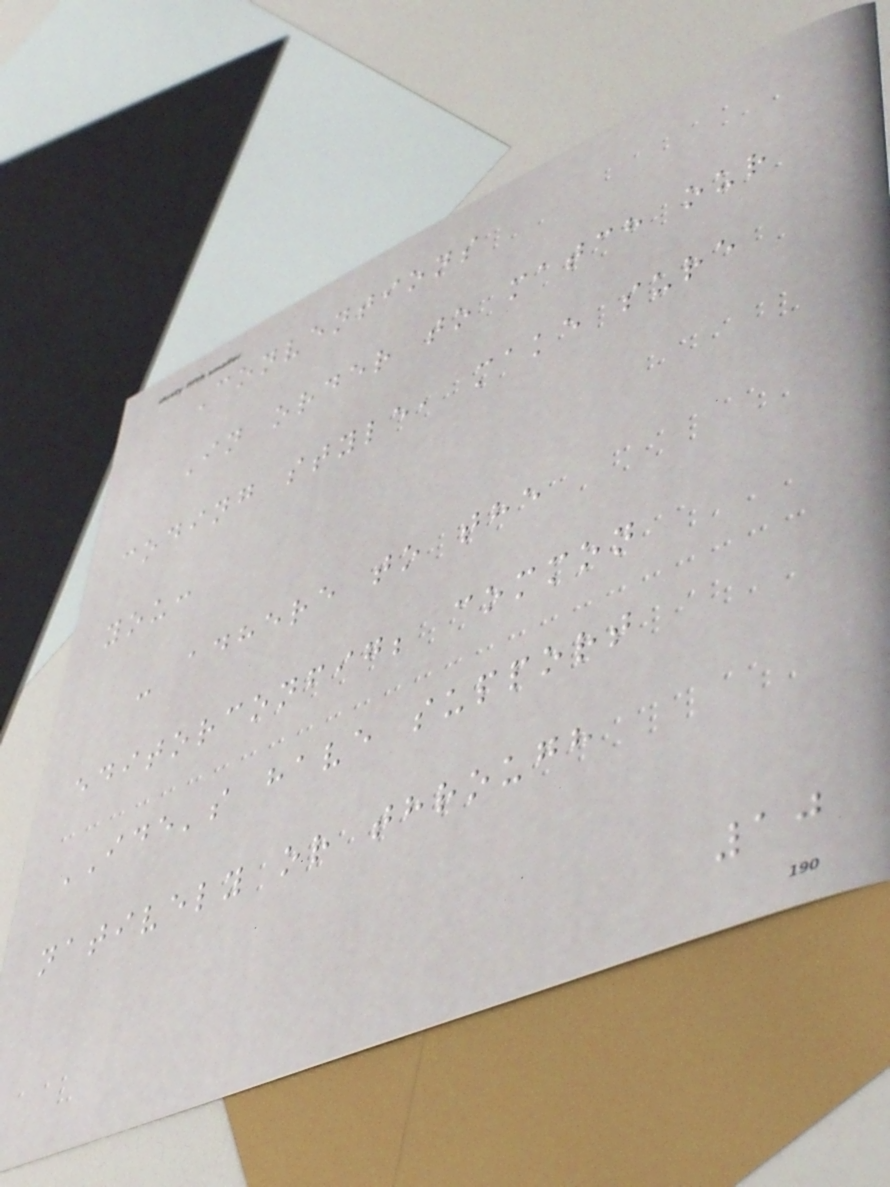Conventions
In order to match our
coding style, make sure
you:
- adhere to the
editorconfig; common
IDE's have support
natively or through
10
